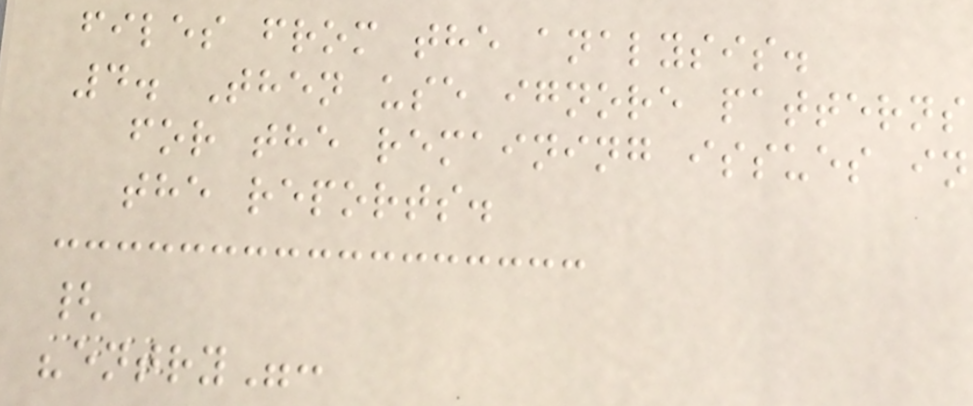files from the analysis.
4. Then use ignore patterns
for the remaining issues in
the reports.
{
"entry":
